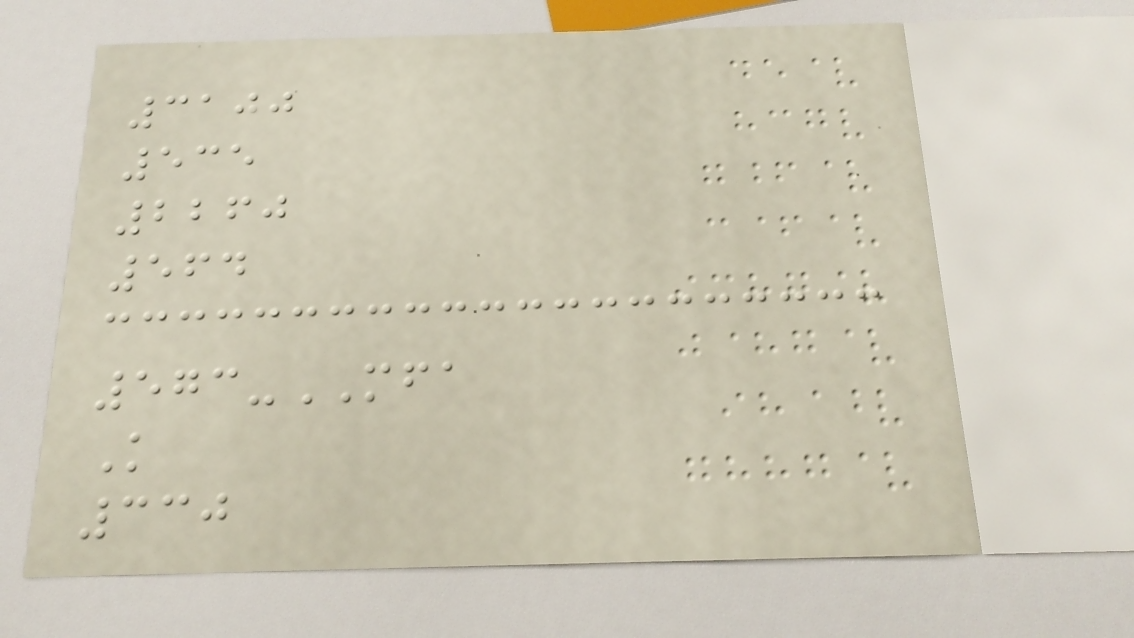3100
535
2260
564
573-MFA
K
330
